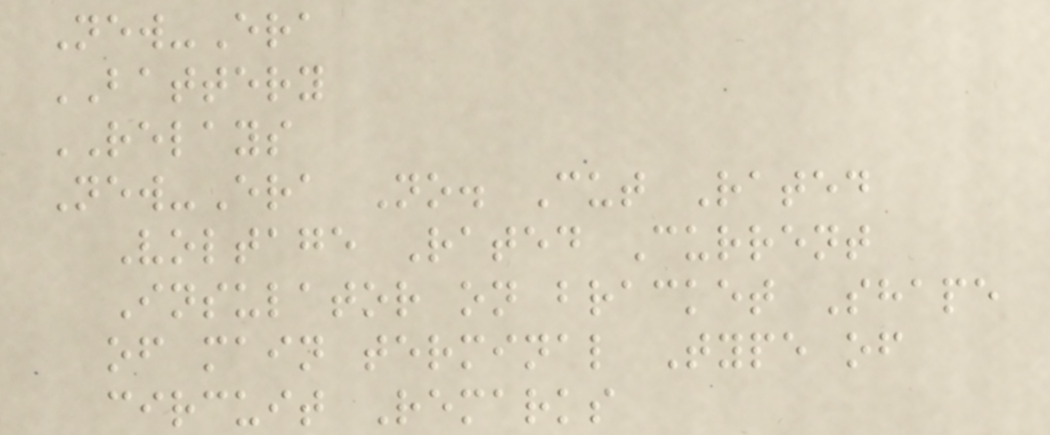New-Era
BATTERY
RELAYS
New-Era No. Cut Rated
Voltage Rated Current
Insulator on bracket Shape
of main terminal Type of
circuit Remarks
